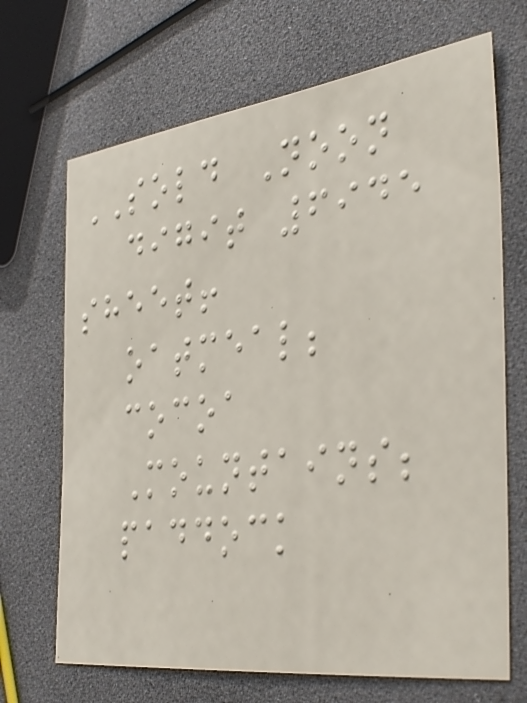SOLD Noon
digit 6945
sheet!
oatmeal;
cocoa
Mountains;
paddock
